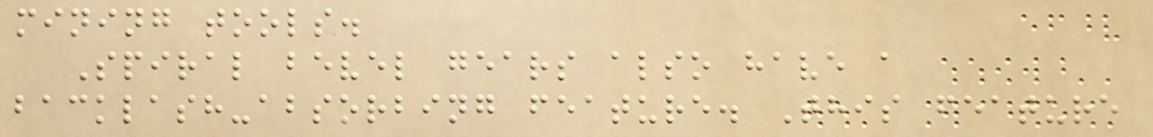mining tools.
Spiral bevel gears also have a
backlash-absorbing feature. This feature
